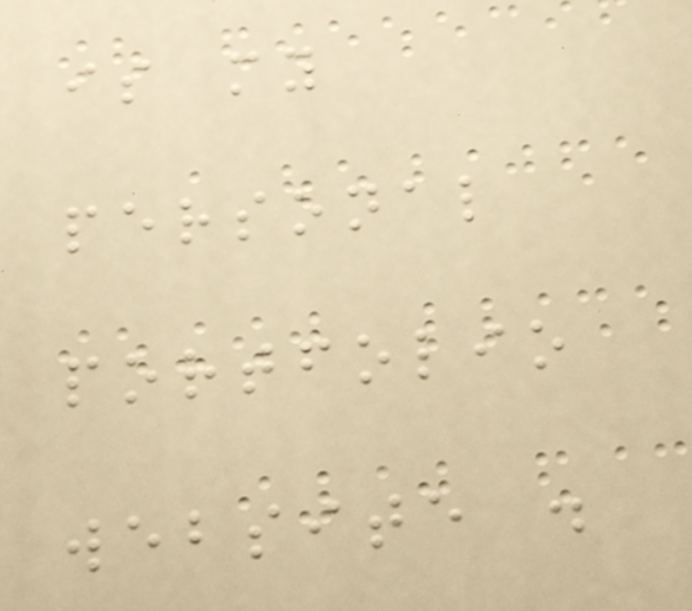is my
personal
portfolio
website .
